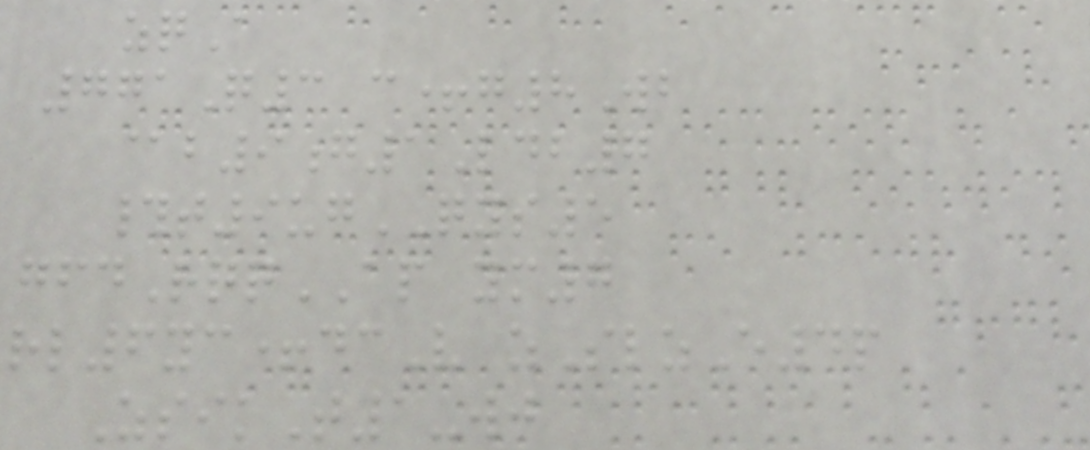zqA
771Q3 c+g8Wb
@b9g1Ldb7
#t9ugQYS5
gfdRqqAP ym7
rl6yc+dcV zSlzE4p
ZsikT1-wj
